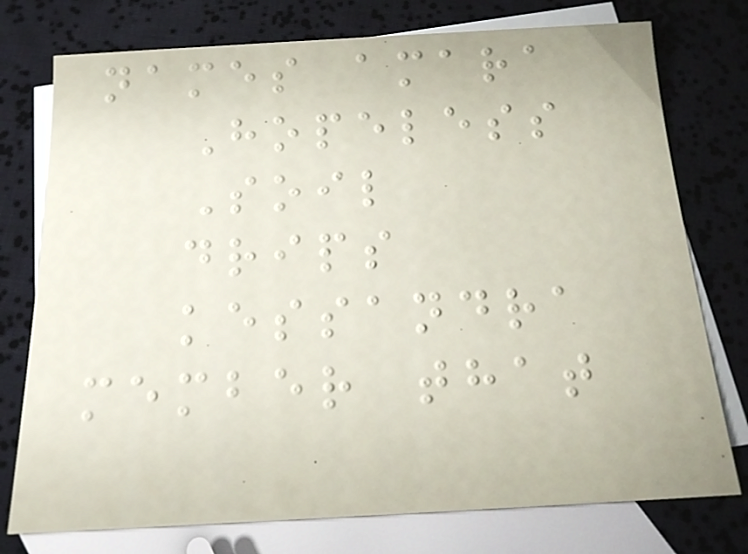names amara
Hopeless
Soil
drips
kessandra
member that
